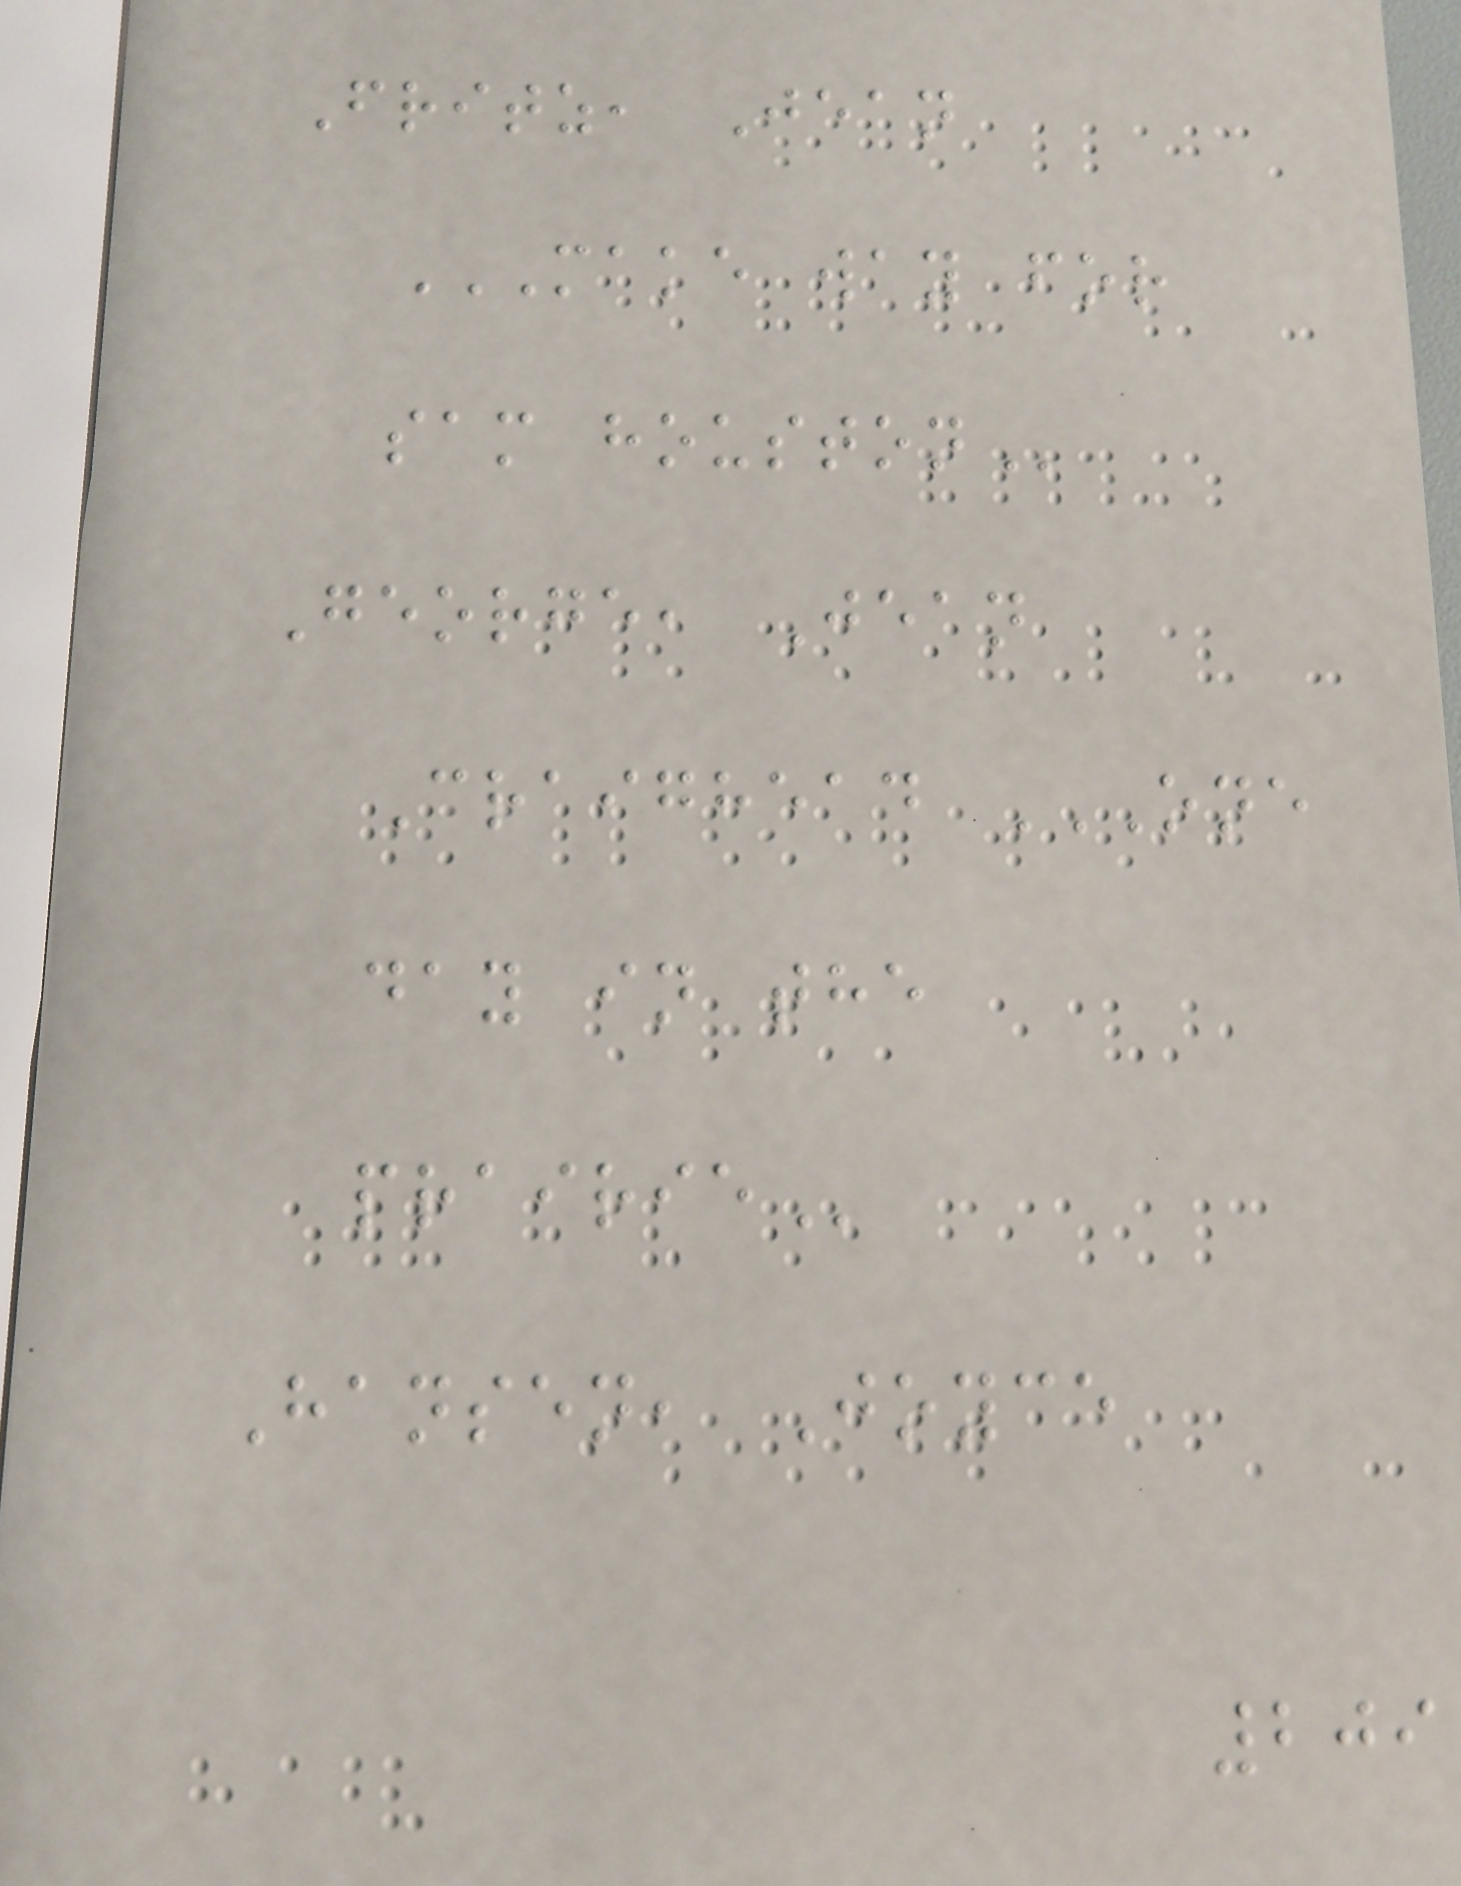Fritz, Jean
MAKE WAY FOR
SAM HOUSTON
George, Jean
Craighead ONE
DAY IN THE
PRAIRIE
Hansen, Joyce
209
